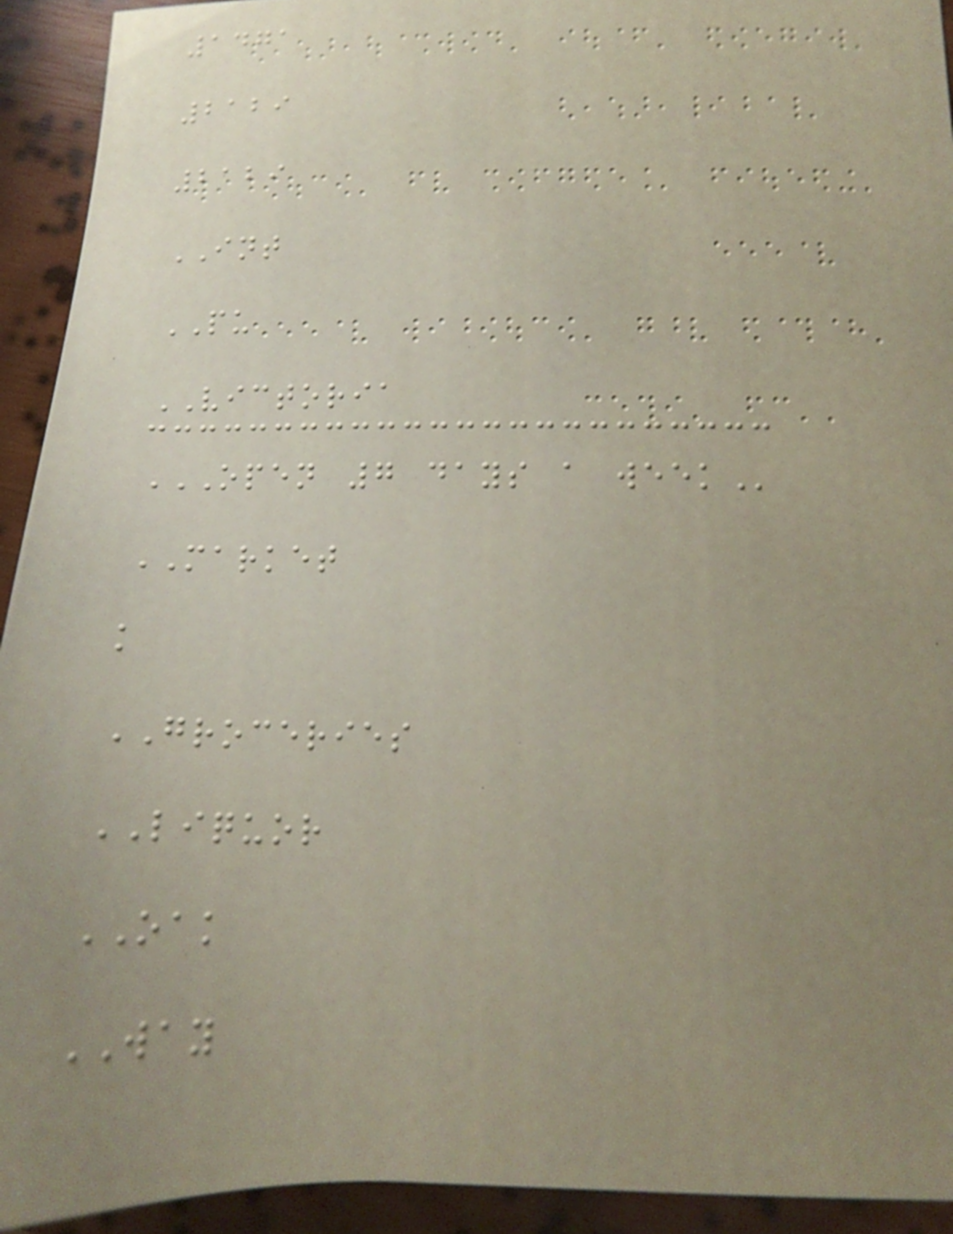1471
2129
2129
INT
PU
VICTORIA
OPEN 7 DAYS A WEEK
MARKET
k
GROCERIES
LIQUOR
OAK
WAY
